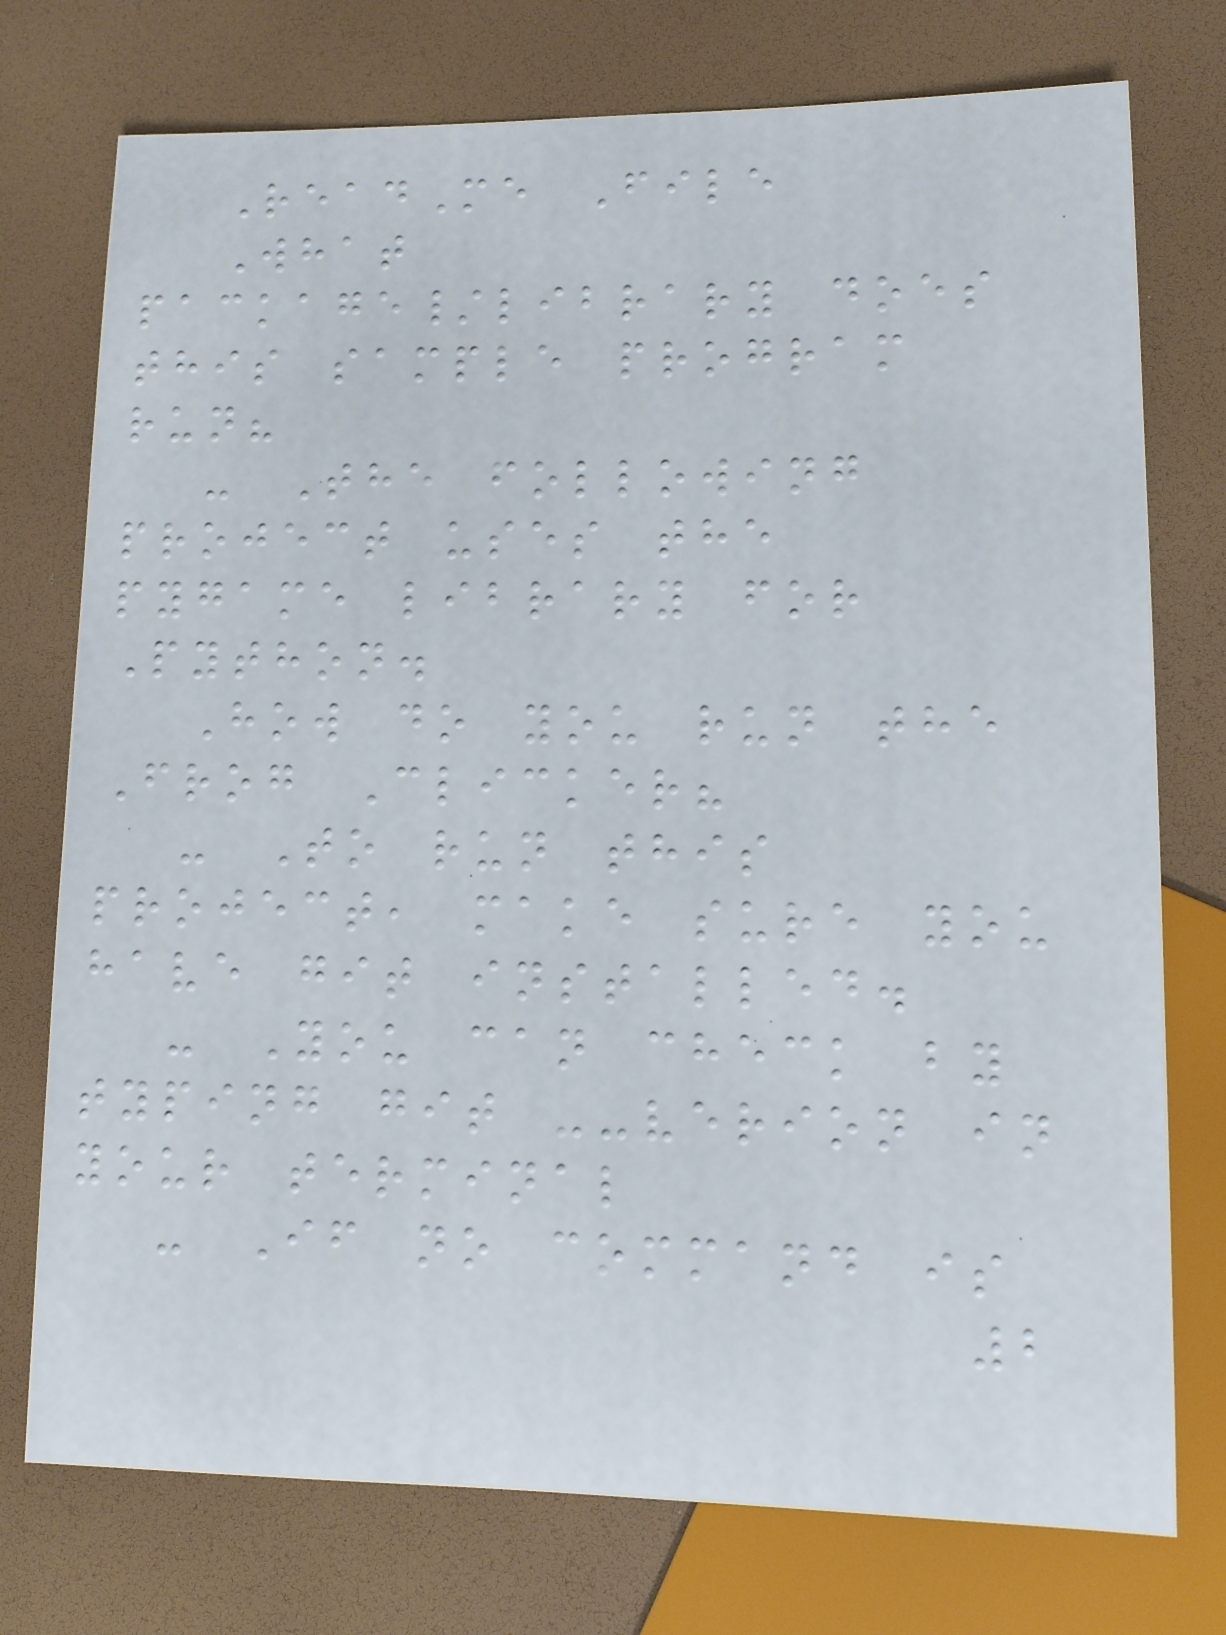ReadMe File
What
package/library does
this sample program
run?
- The following
project uses the
pygame library for
Python.
How do you run the
Frog Clicker?
- To run this
project, make sure you
have git installed.
- You can check by
typing git --verion in
your terminal
- If no command is
2
